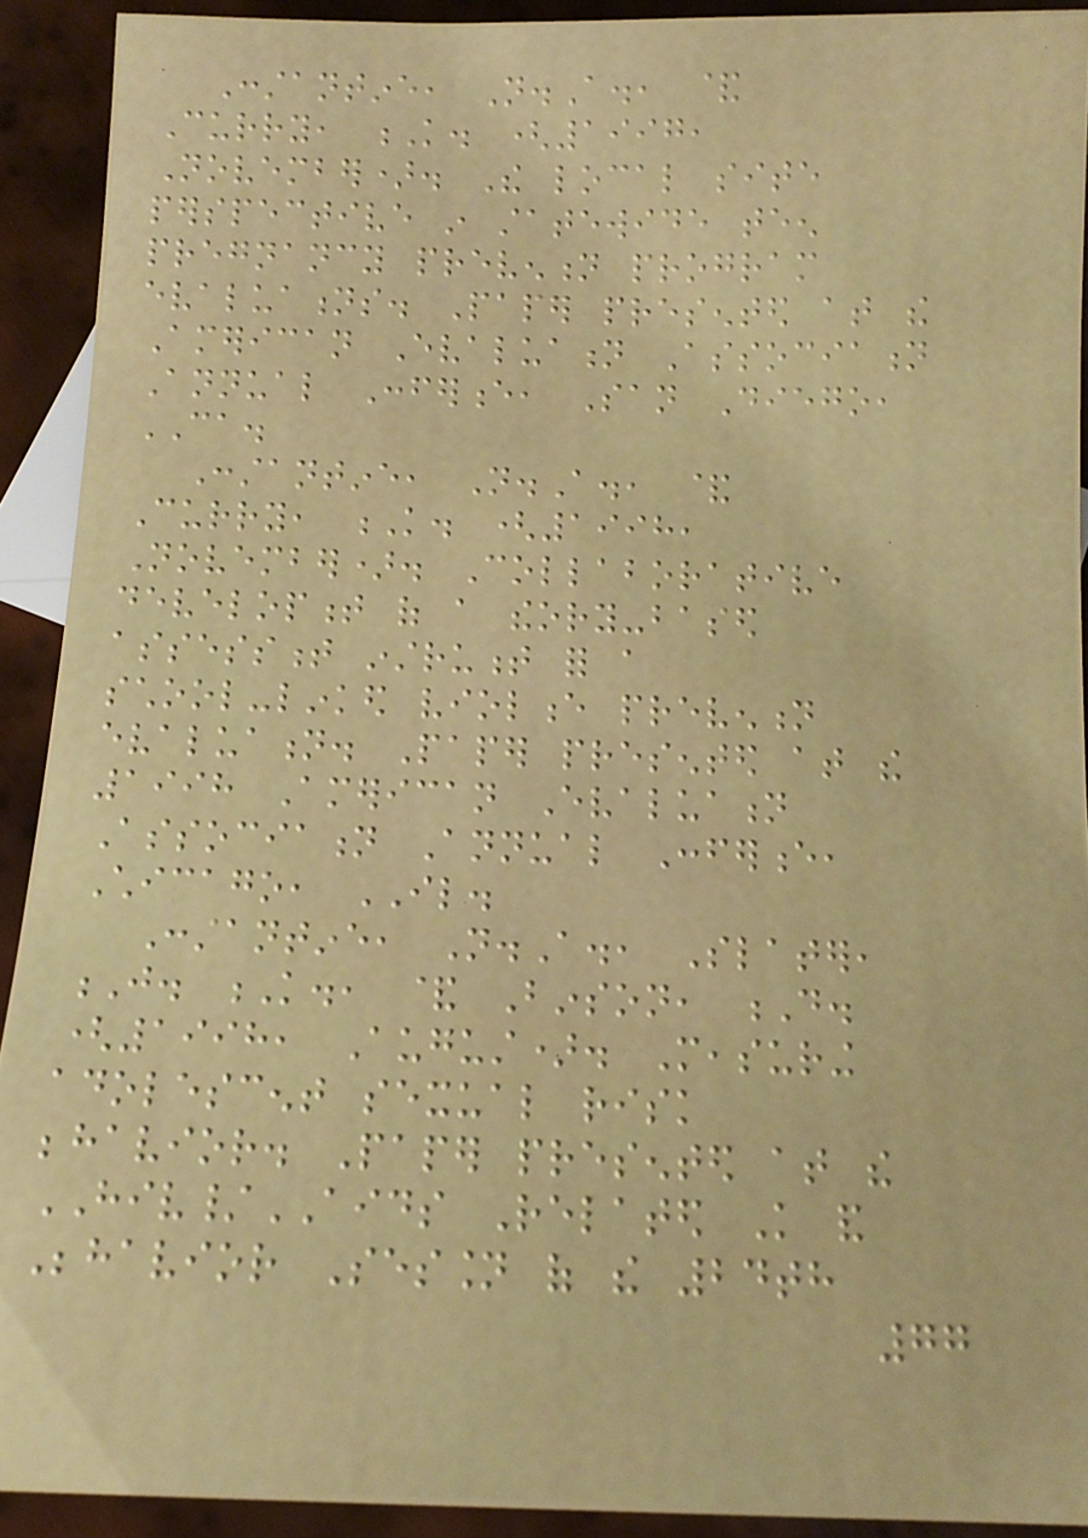Constantine, N.A., &
Curry, K. (1997,
November). The local site
perspective in statewide teen
pregnancy prevention program
evaluations. Paper presented at the
American Evaluation Association
Annual Conference, San Diego,
CA.
Constantine, N.A., &
Curry, K. (1998,
November). Collaborative
development of a theory-based
assessment instrument for a
school-linked violence prevention
evaluation. Paper presented at the
1998 American Evaluation
Association Annual Conference,
Chicago, IL.
Constantine, N.A., Slater,
J. K., & Binson, D.
(1998, August). Measuring
adolescent sexual risk
behavior. Paper presented at the
HIV/AIDS Related Knowledge and
Behavior Session of the 24th
77
